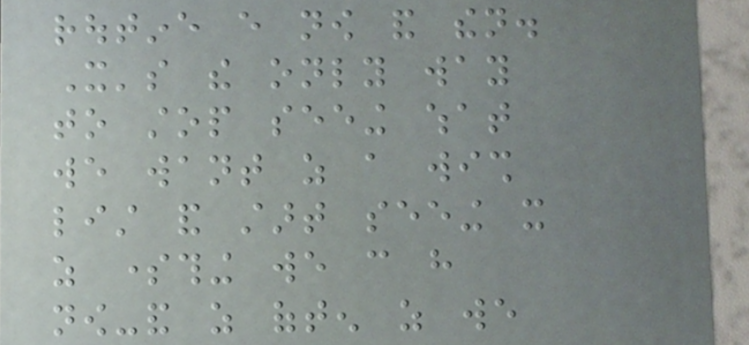routine every now and then.
It's the only way
to stop seeing what
we want as a wish
list and start seeing it
as something we can have
now-and as often as we
